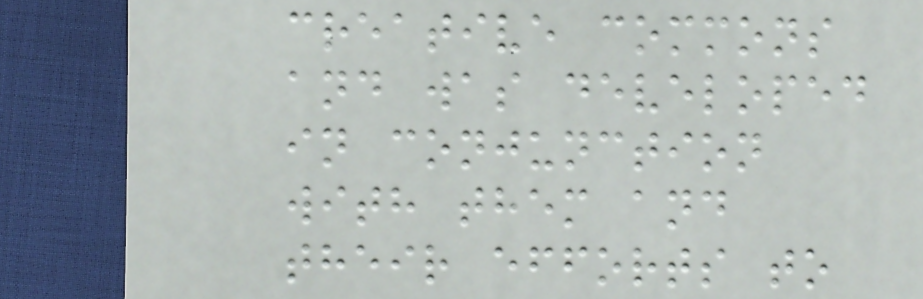creative commons
and was developed
in conjunction
with them and
their efforts to
